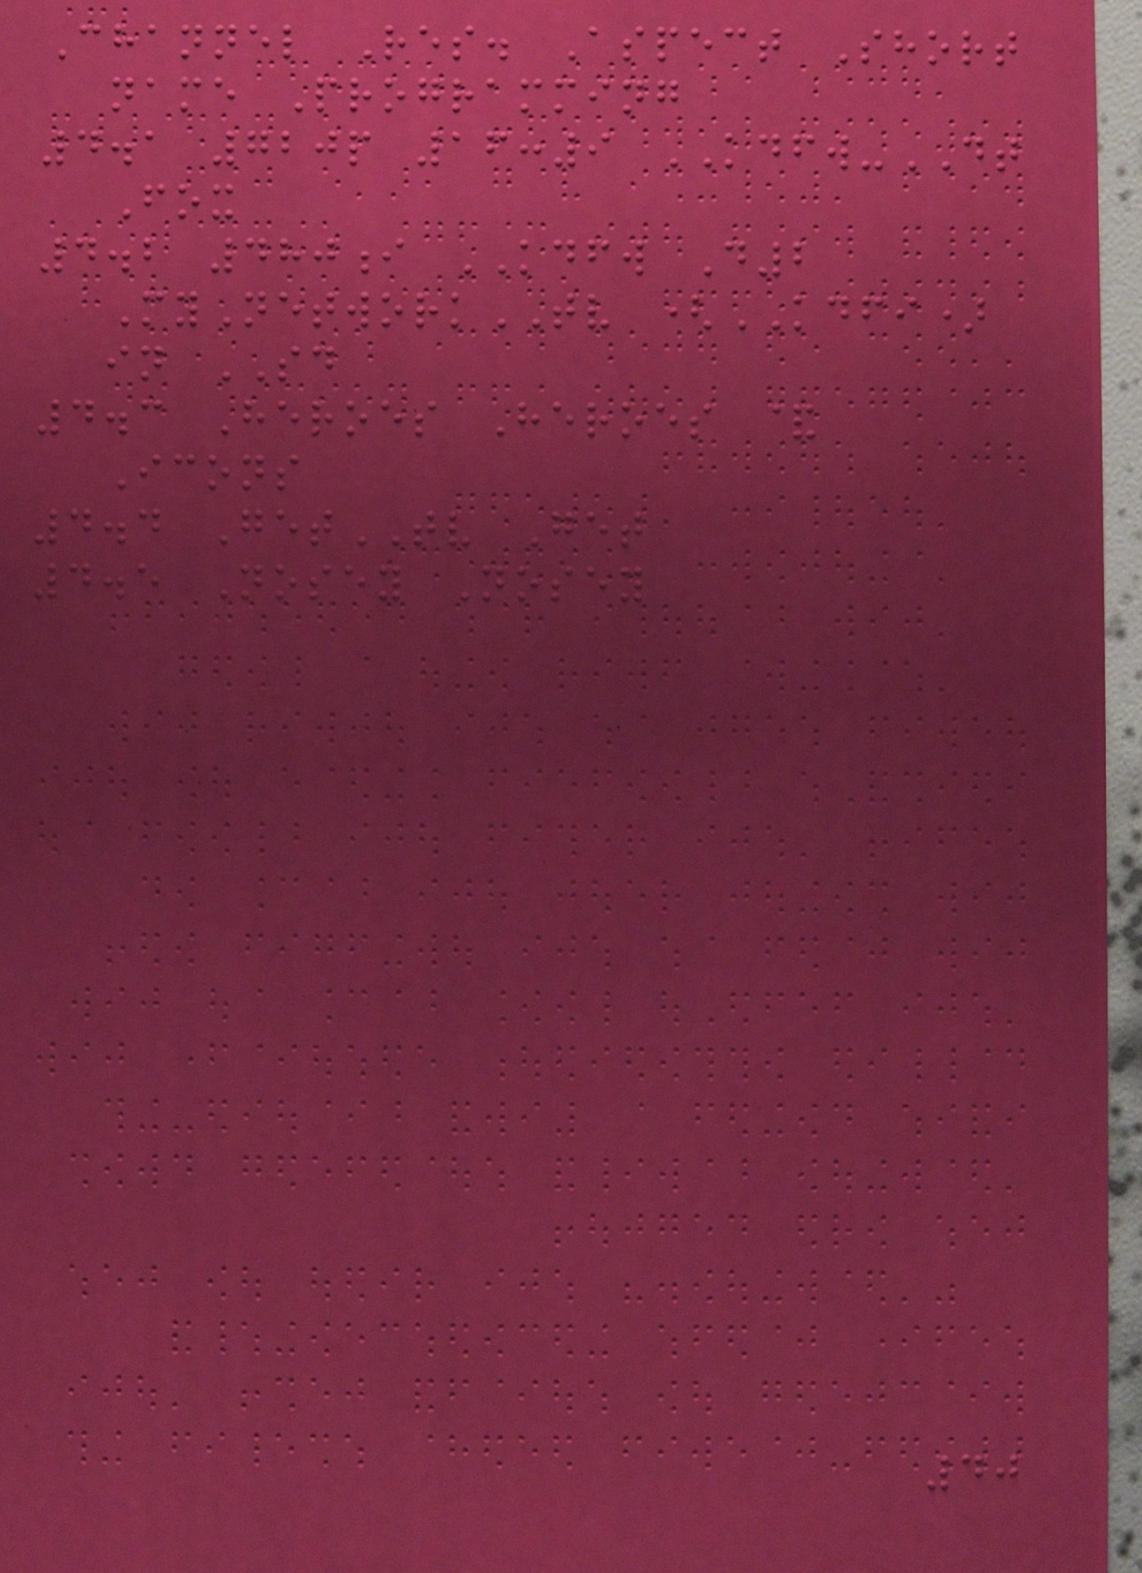Channel Res. Aspect Short
name Programming
4.1 720p 16:9 KDFW-DT
Fox
4.2 480i KDFW D2
MyNetworkTV (KDFI)
in SD
4.3 Heroes Heroes &
Icons
4.4 GetTV Get
4.5 Nosey Nosey
40
